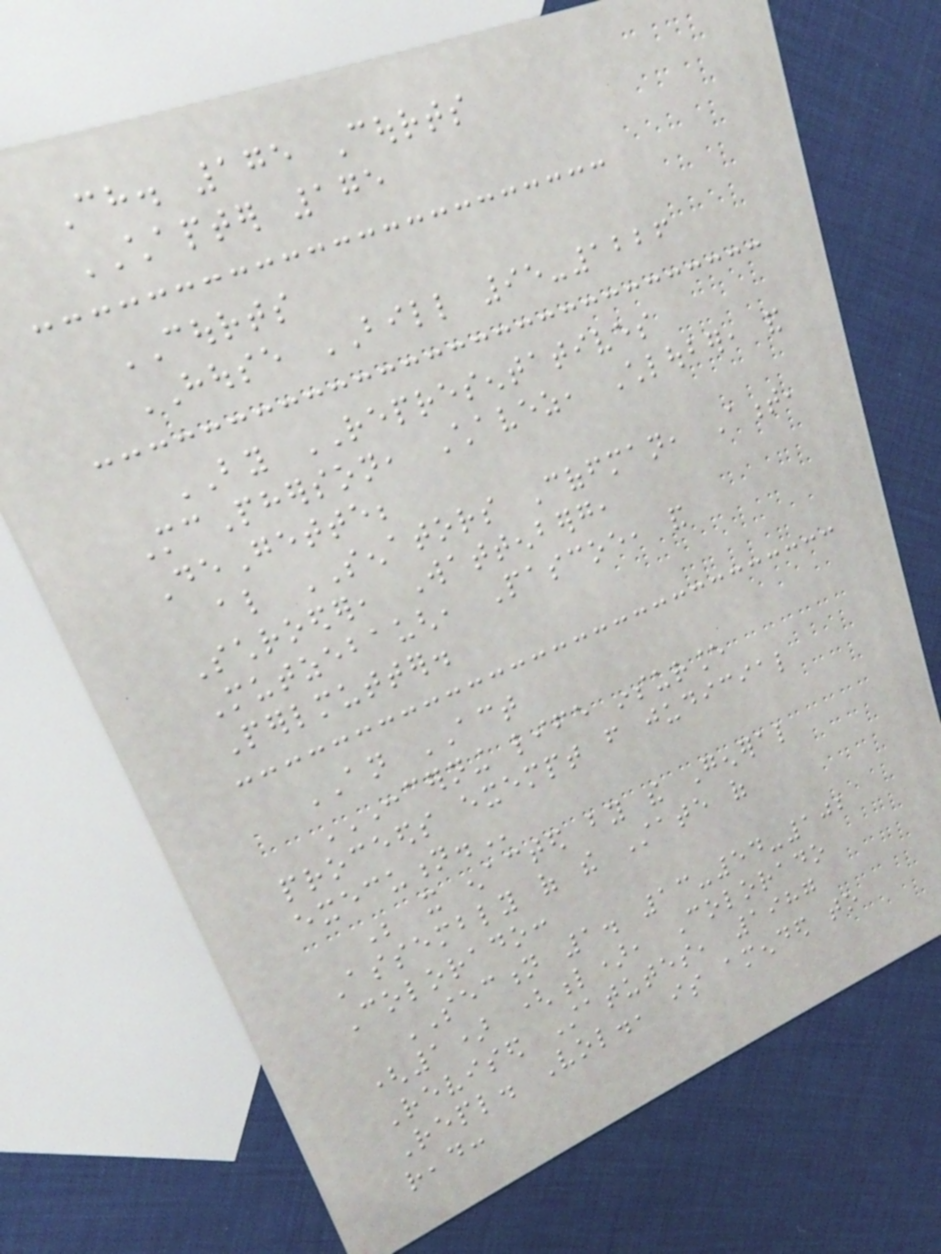Ch. 175 Courts
CHAPTER 175
COURTS
HOUSE BILL 95-1226
BY REPRESENTATIVES
McPherson, Chavez, Chlouber, and
DeGette;
also SENATORS Coffman, Ament,
Schroeder, Wattenberg,
Mutzebaugh, Pascoe, and
Perlmutter.
AN ACT
CONCERNING LIFE INSURANCE
PROCEEDS EXEMPT FROM JUDICIAL
EXECUTION.
Be it enacted by the General
Assembly of the State of
Colorado:
SECTION 1. 13-54-102
(1) (l), Colorado
Revised Statutes, 1987
Repl. Vol., is amended to
read:
